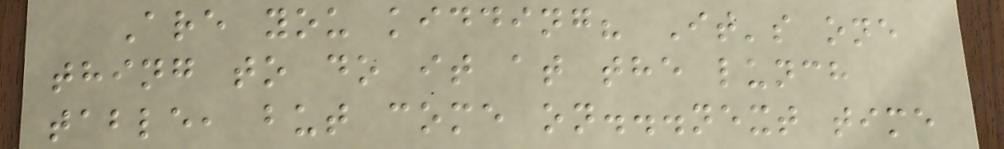Are you kidding? It's one
thing to do it at the lunch
table, but come on...next time
